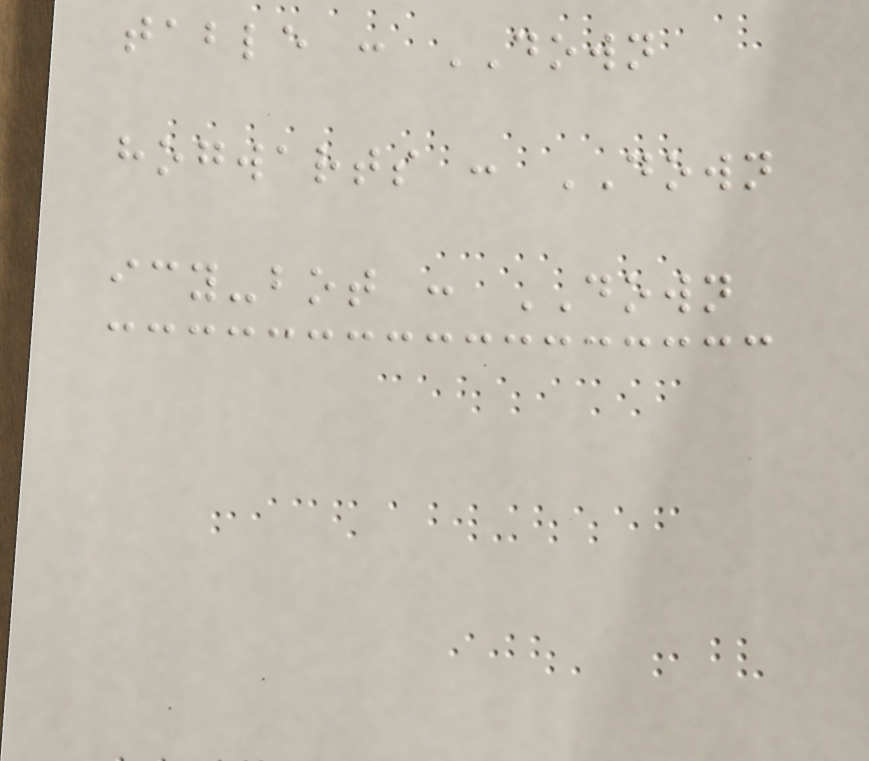table : DOWN
hogwarts : DOWN
icy-bot : DOWN
